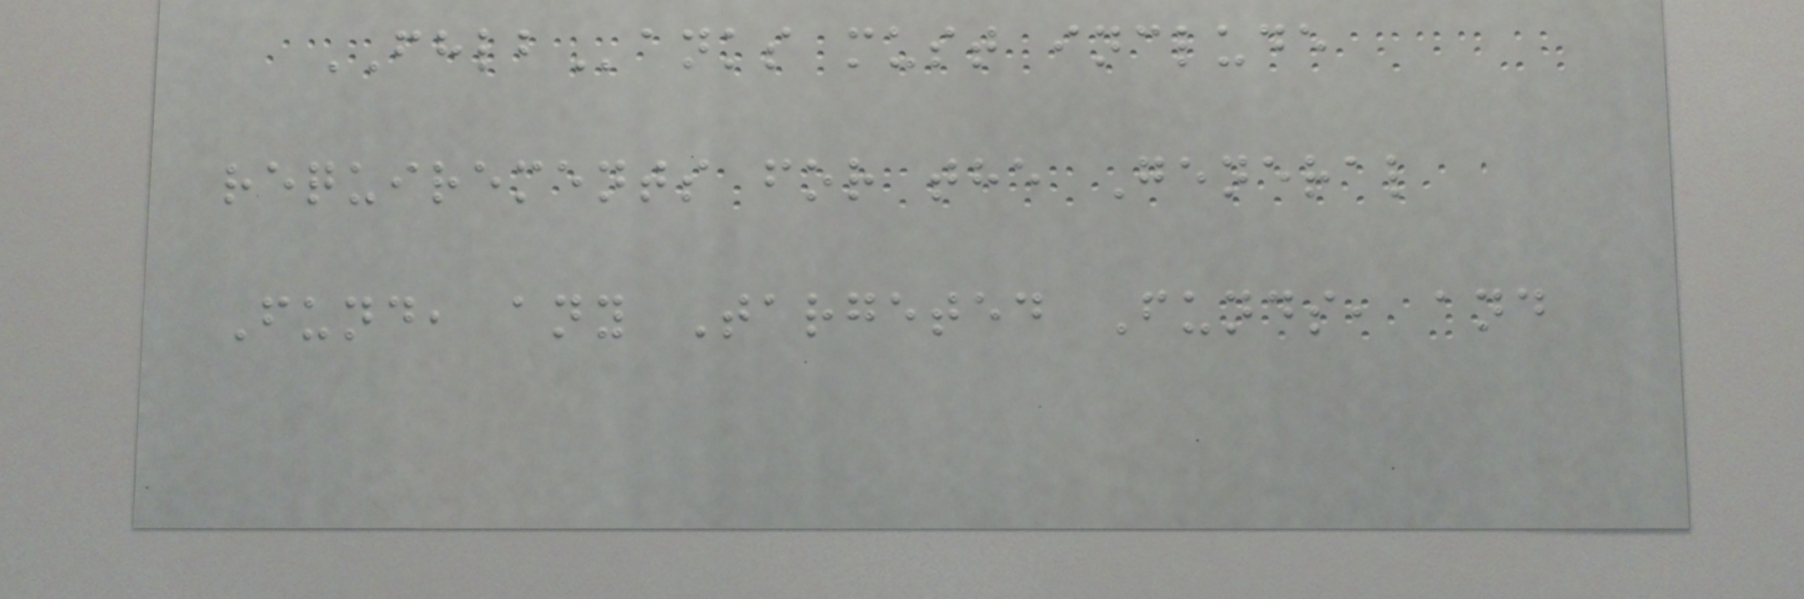FHLBanks must include
requirements for the General
Fund, any Targeted Funds, and
